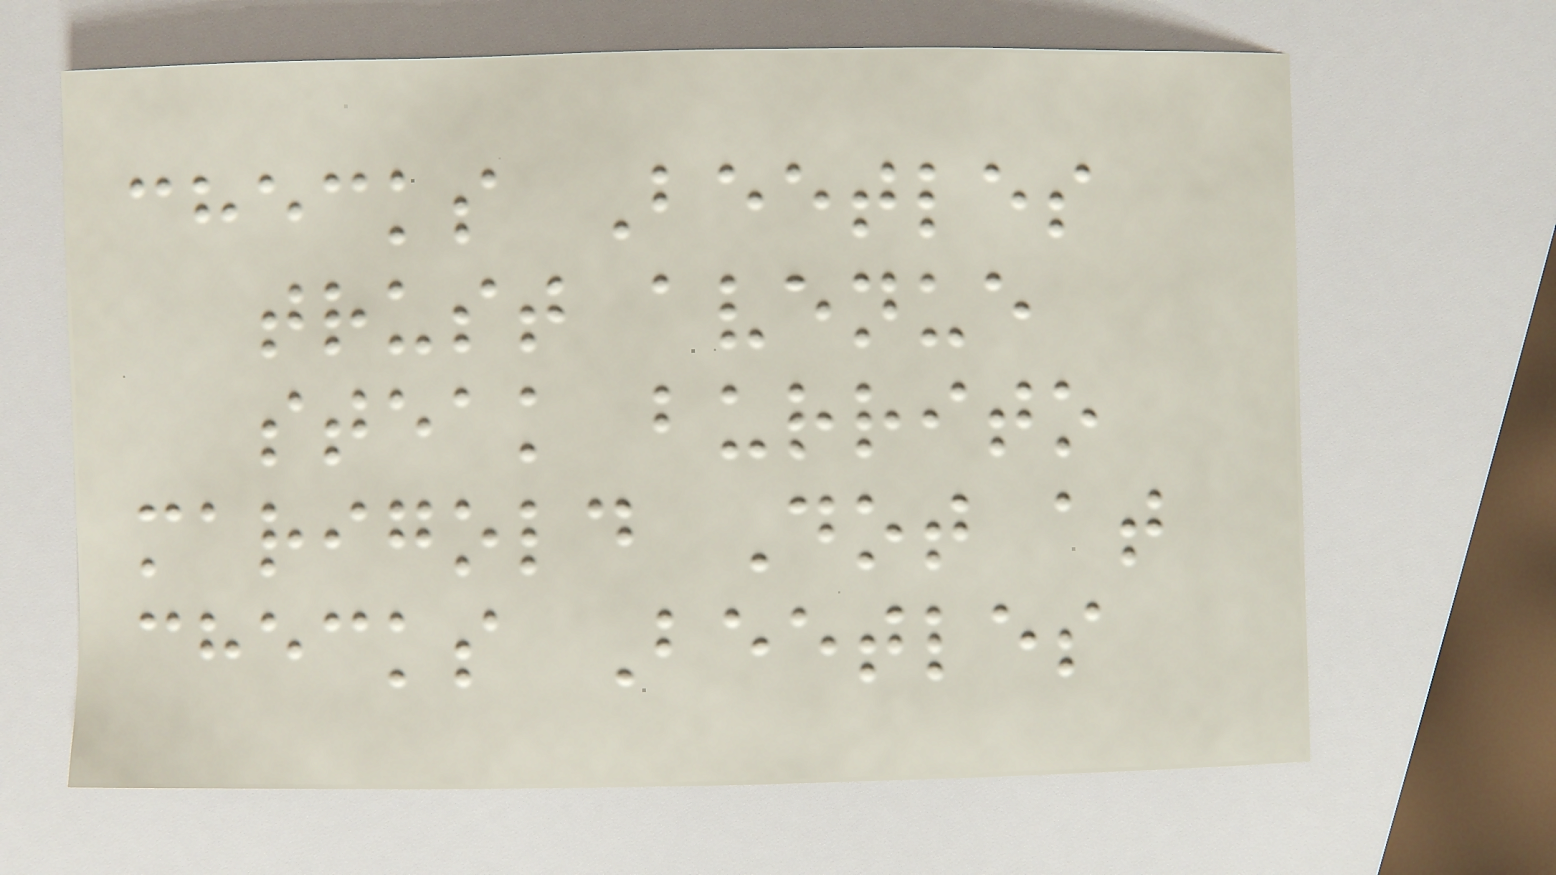checks Beetles
trust avenue
steak burrito
marigold Dot at
checks Beetles
